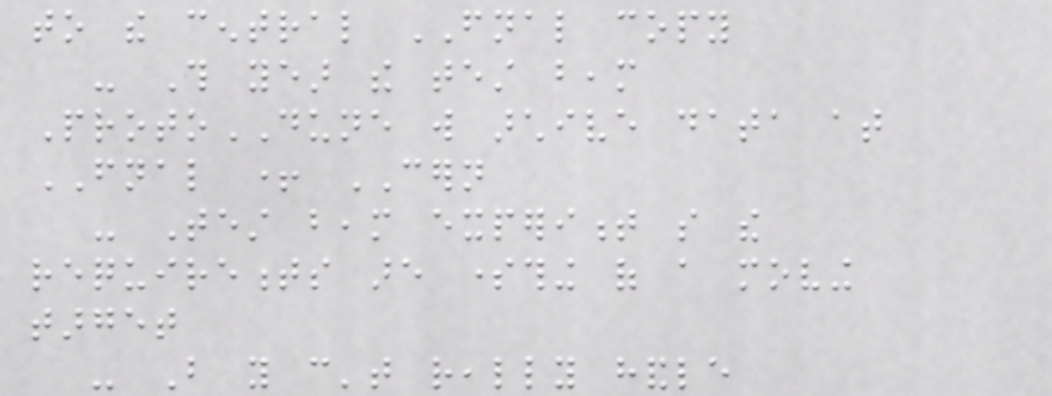to the central FNAL copy
- This year the test beam
ProtoDUNE will archive data at
FNAL + CERN
- Test beam experiment so the
requirements are something of a moving
target
- But you can't really handle
